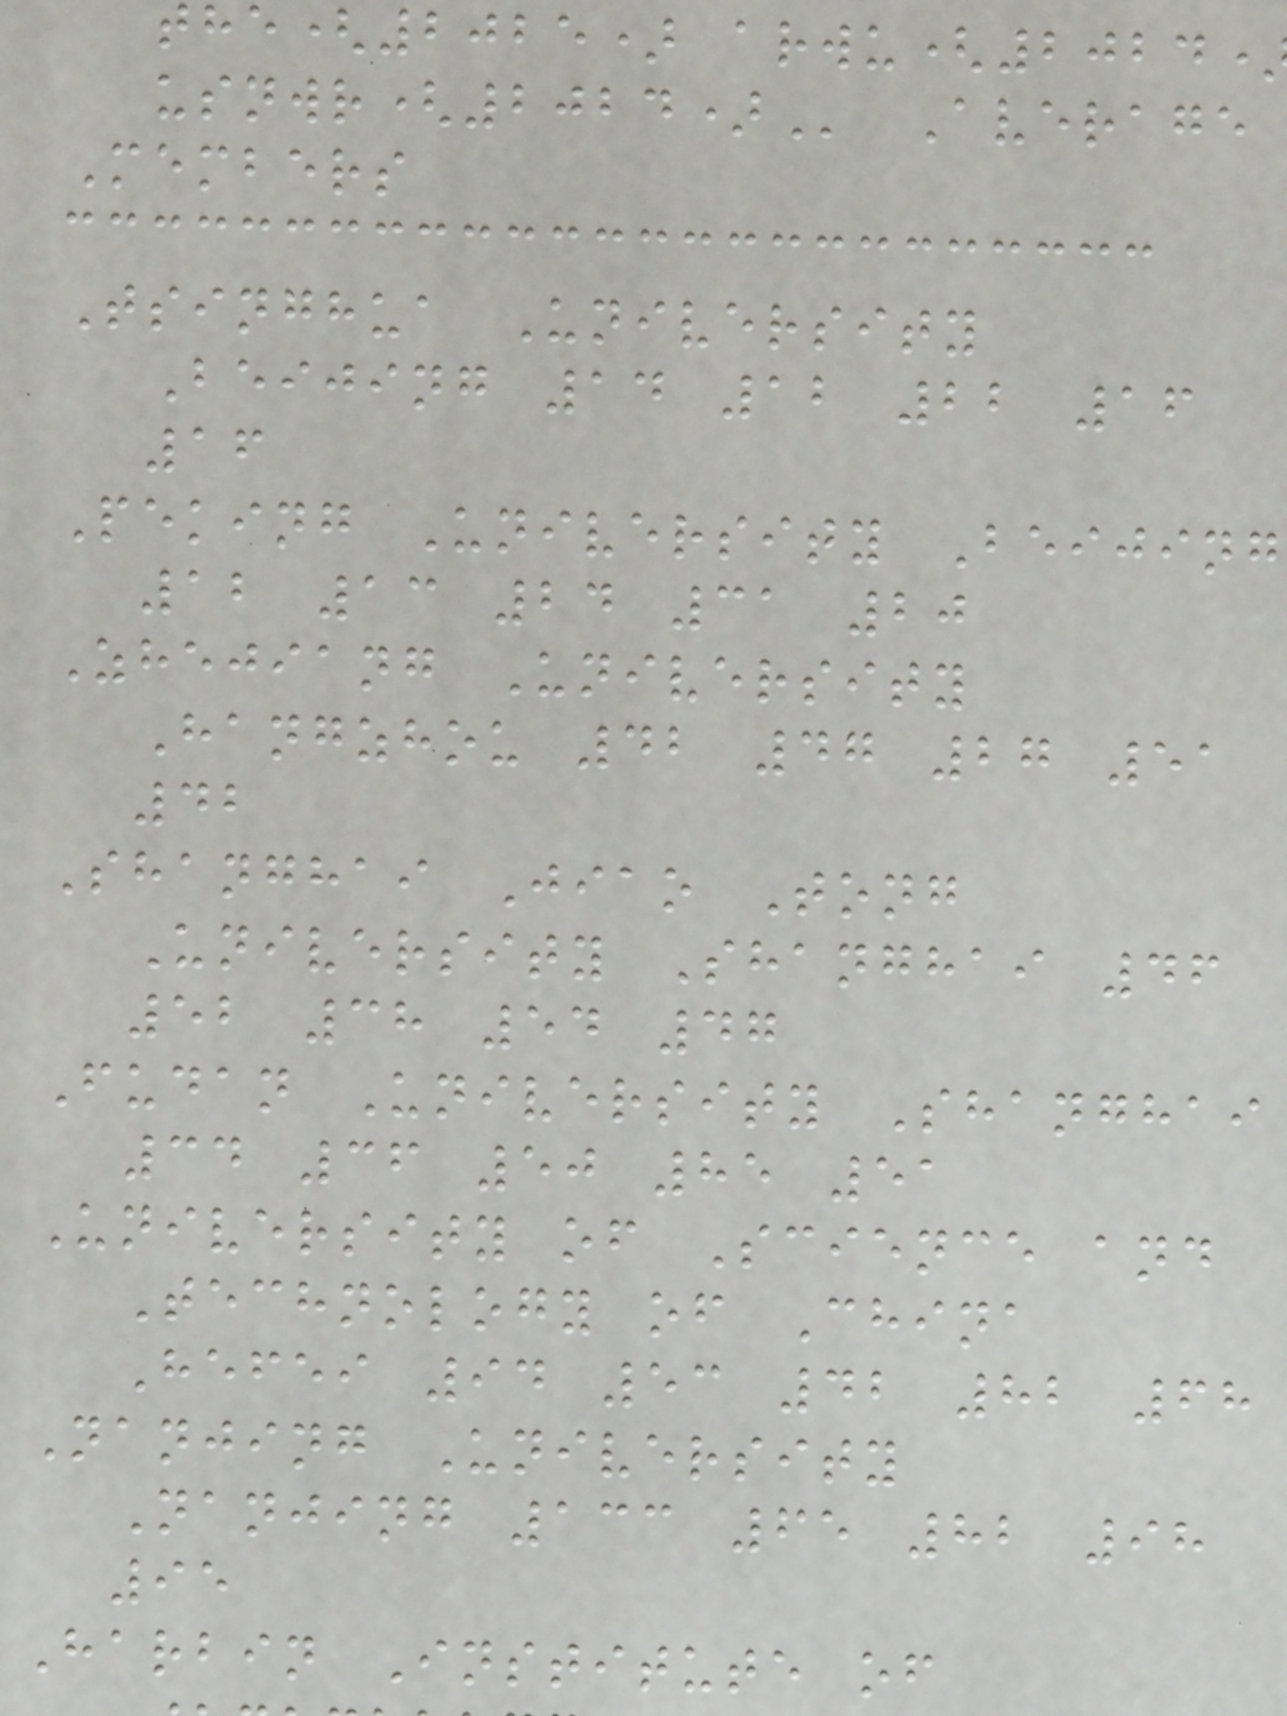the(2025)
Average
Members
Tsinghua University
Beijing 14 12 22 16
16
Peking University Beijing
12 13 24 31 20
Zhejiang University
Hangzhou 42 47 27 51
42
Shanghai Jiao Tong
University Shanghai 46
52 38 54 47
Fudan University Shanghai
34 36 50 85 51
University of Science and
Technology of China
Hefei 94 53 42 82 68
Nanjing University
Nanjing 133 65 82 98
95
Harbin Institute of
